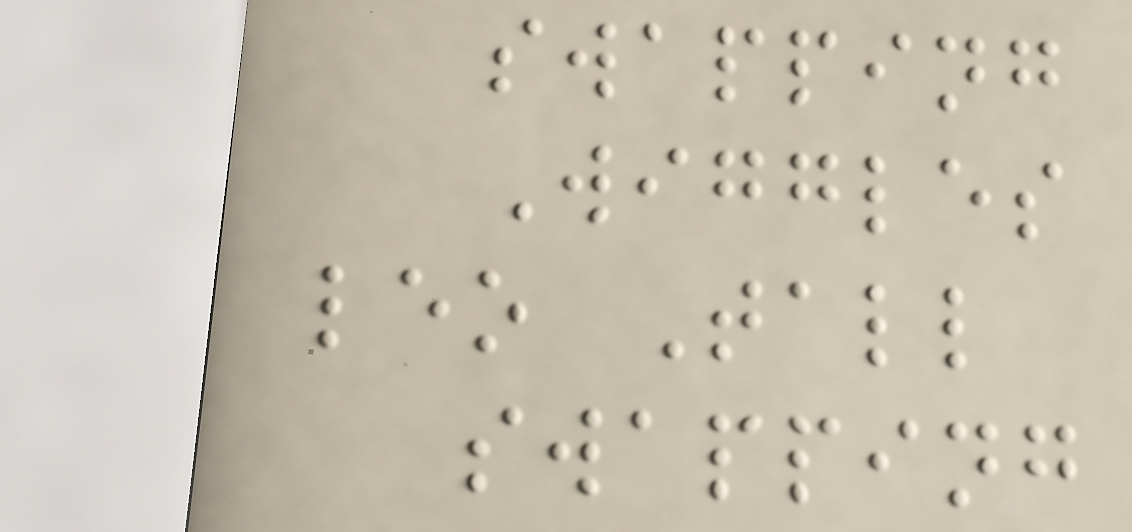swapping
Wiggles
leo Tall
swapping
